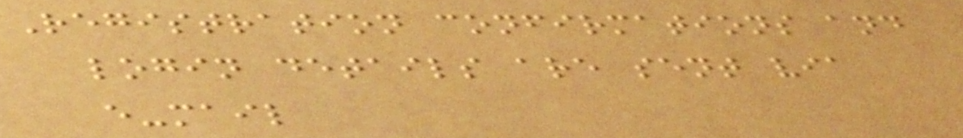Registration confirmations and
login details are sent via
e-mail
